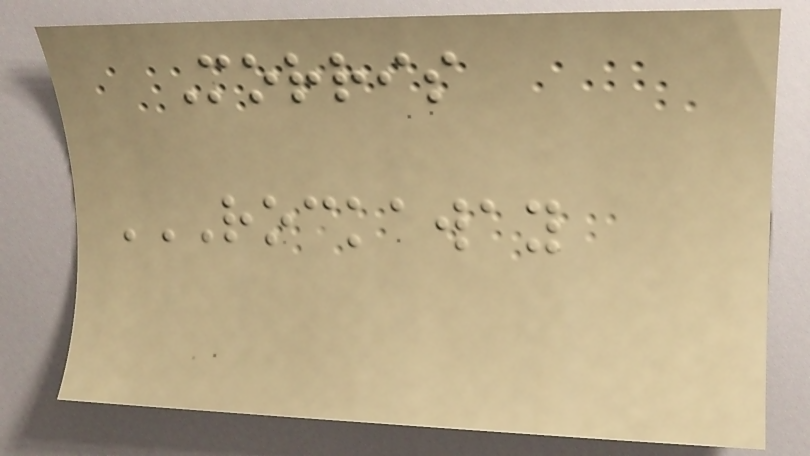Morris
ROCKAWAY
